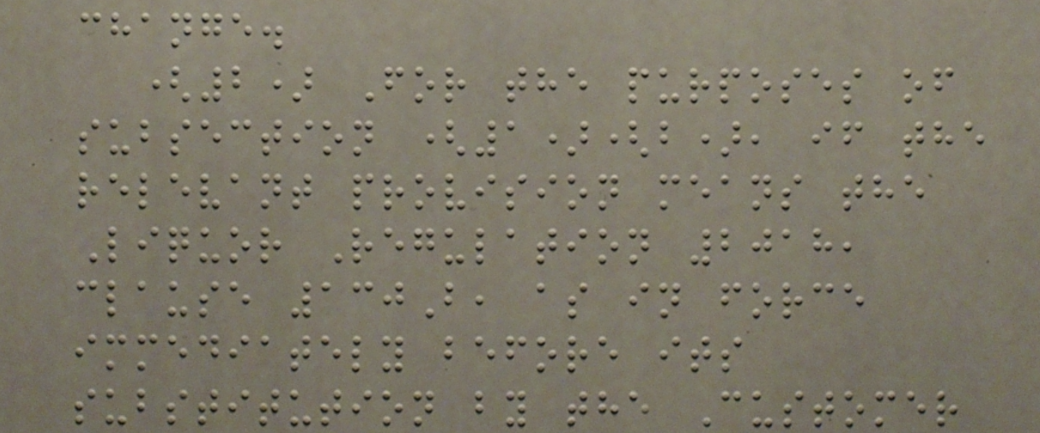change.
(2) For the purposes of
subsection (1)(b), if the
relevant provision means the
Liquor Regulation 2018,
clause 130B, as in force
immediately before its
substitution by the Customer
